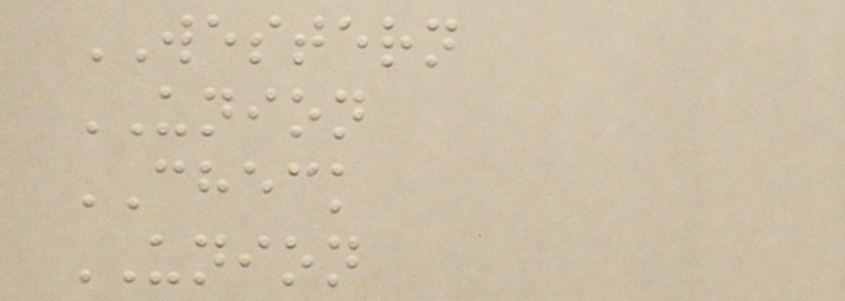WESTERN
UNION
CHECK
UNION
